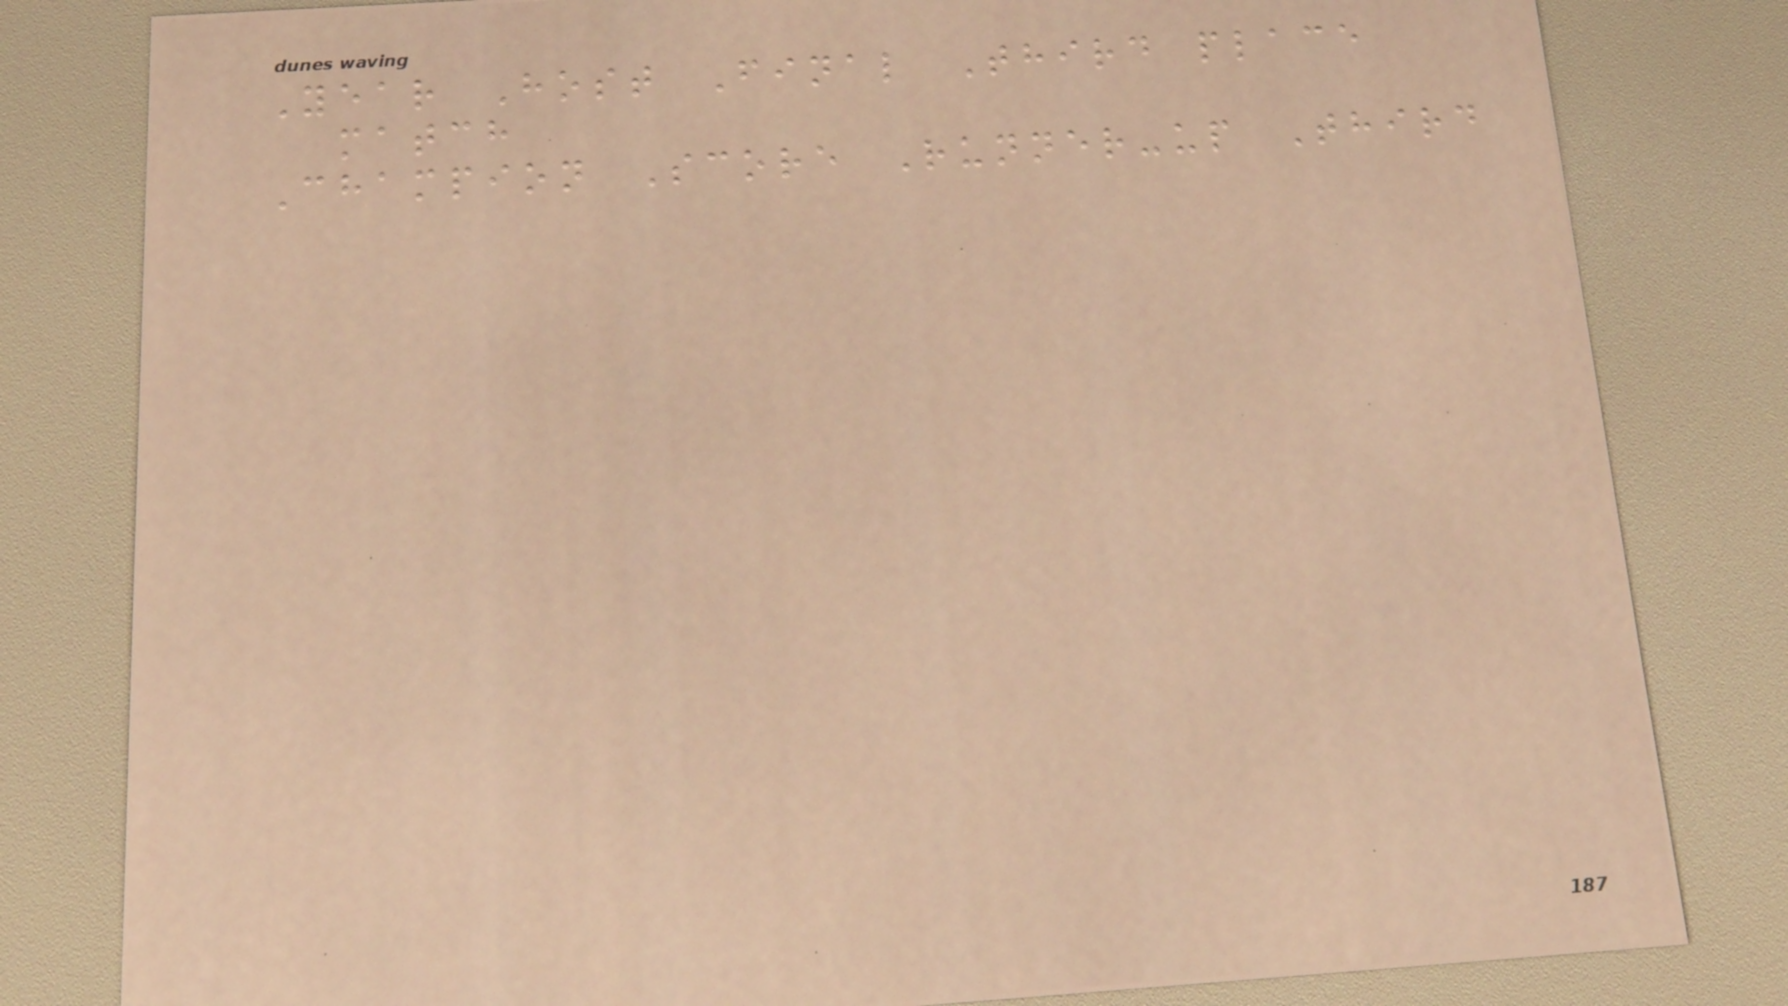Year Host Final Third place
match
Champion Score Runner-up Third
